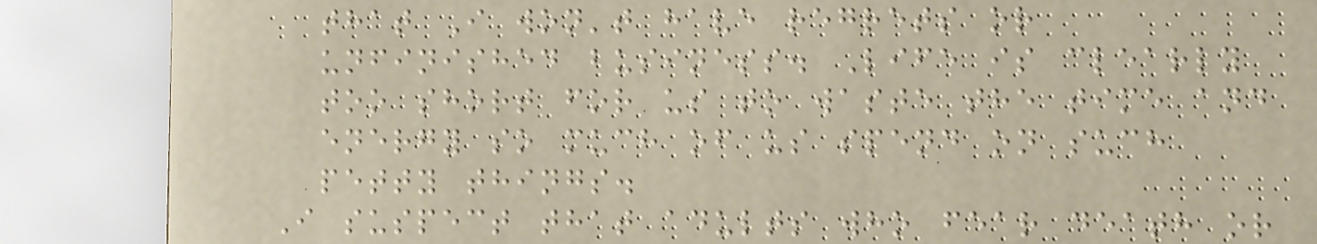that I won't have regrets or
unfinished business. Life is clearly
too short for us to waste the time and
energy so much of us spend on such
petty things.
I suspect that adults who fear death or
